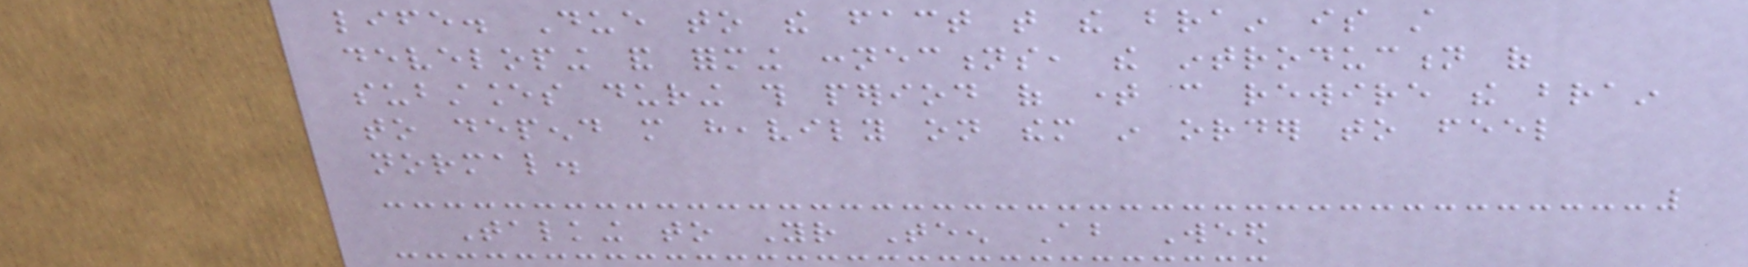life. Due to the fact that the brain is still
developing and forming connections, the introduction of
substances during this period of time can rewire the brain
to depend more heavily on them in order to feel
normal.
Talking to Your Teen About Weed
